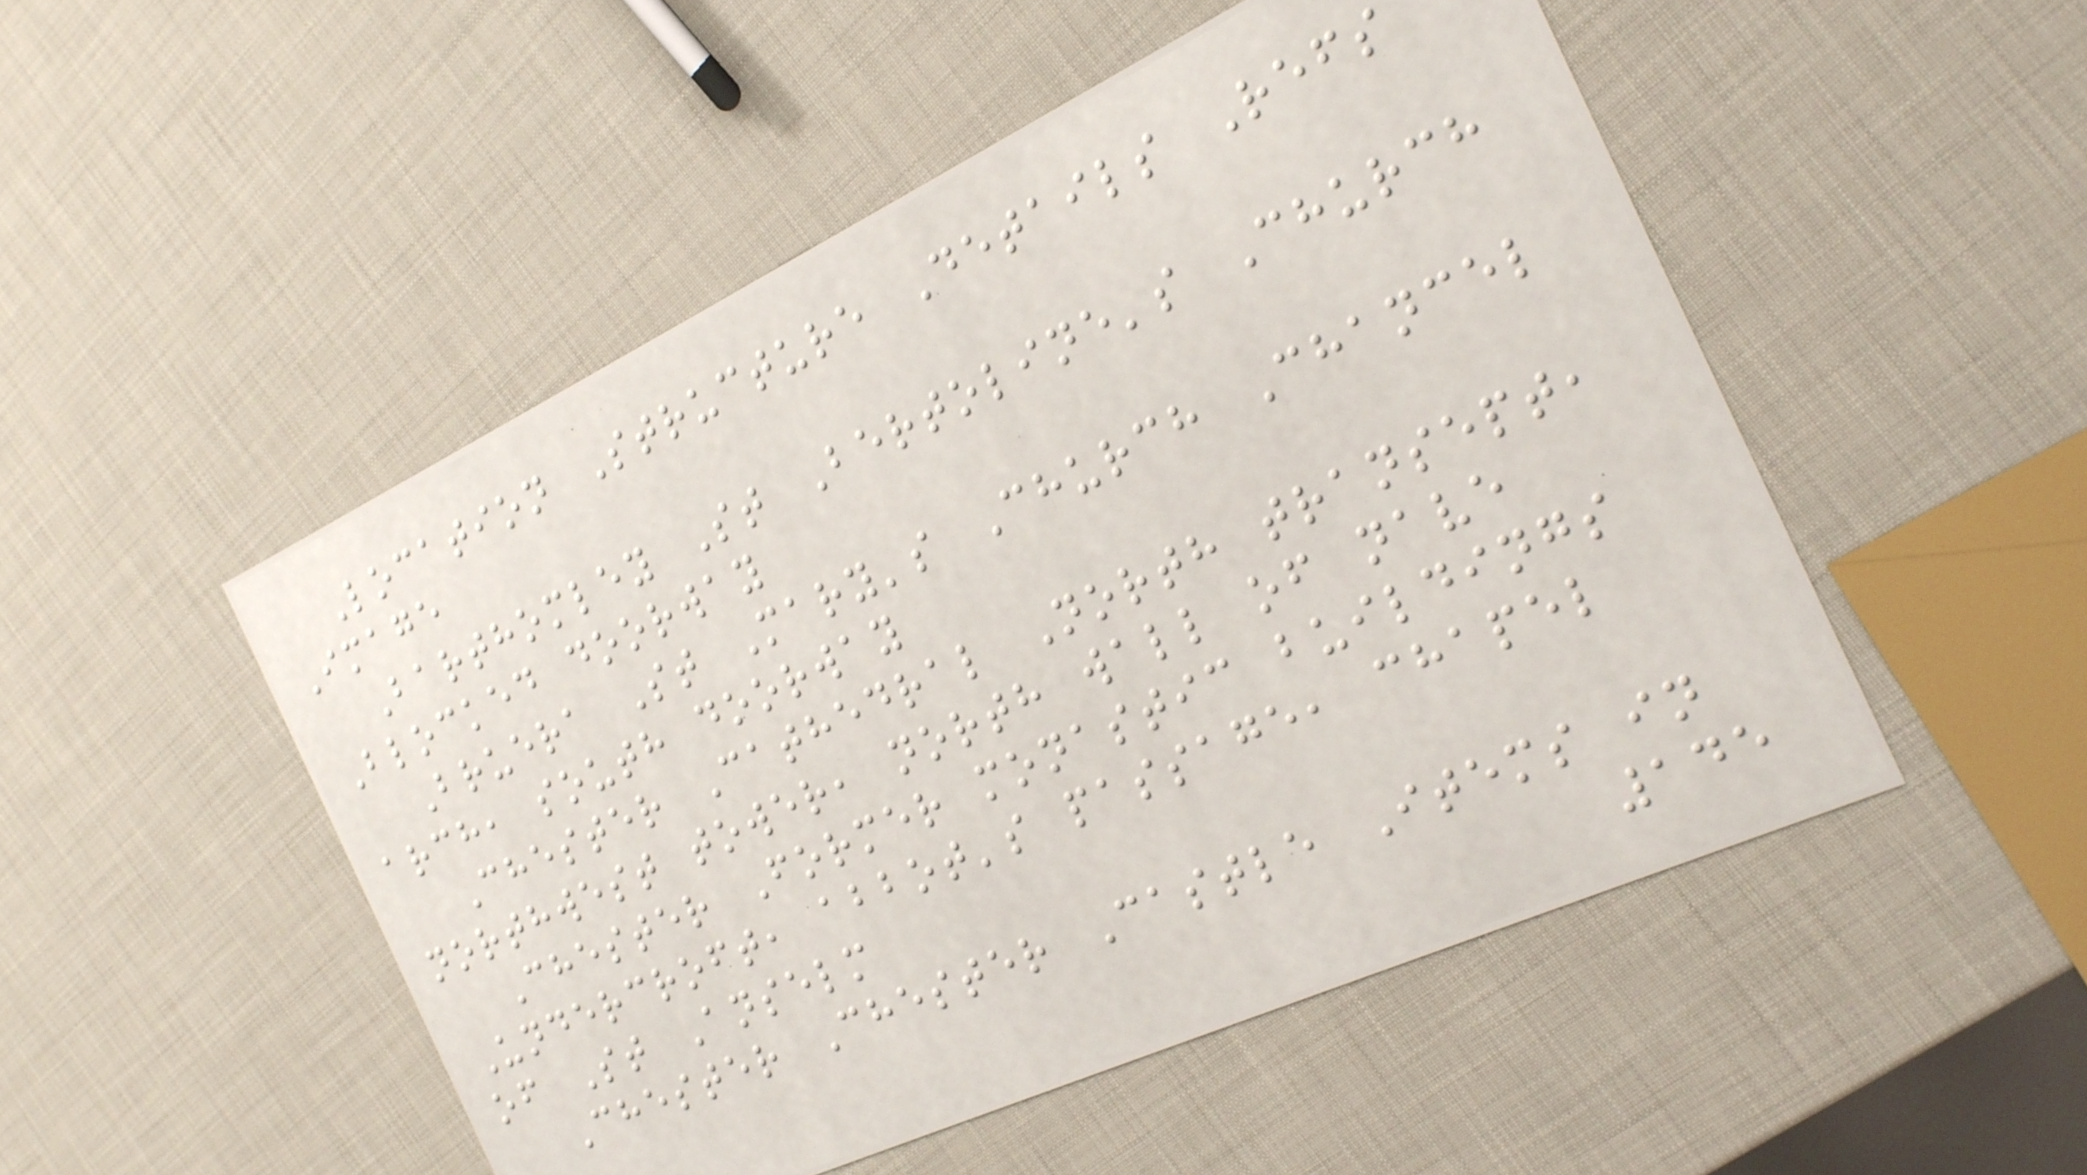Location Structure Details Refs
Image
Barthomley St Bertoline's Church
Blocked doorway
Bruera St Mary's Church Chancel
arch, south doorway
Chester Cathedral North transept,
northwest tower, north wall of nave
Chester Former monastic buildings
Undercroft, abbot's passage, chapel
of St Anselm
Chester Chester Castle Items in
145
